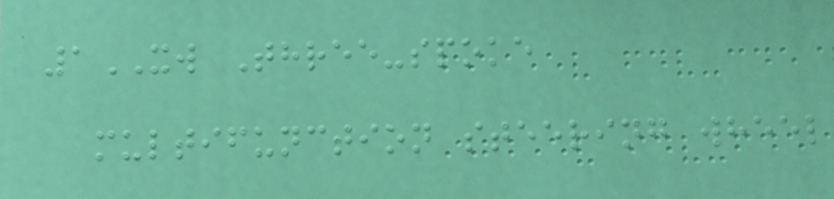1XW Three-spoke
multifunction steering wheel
